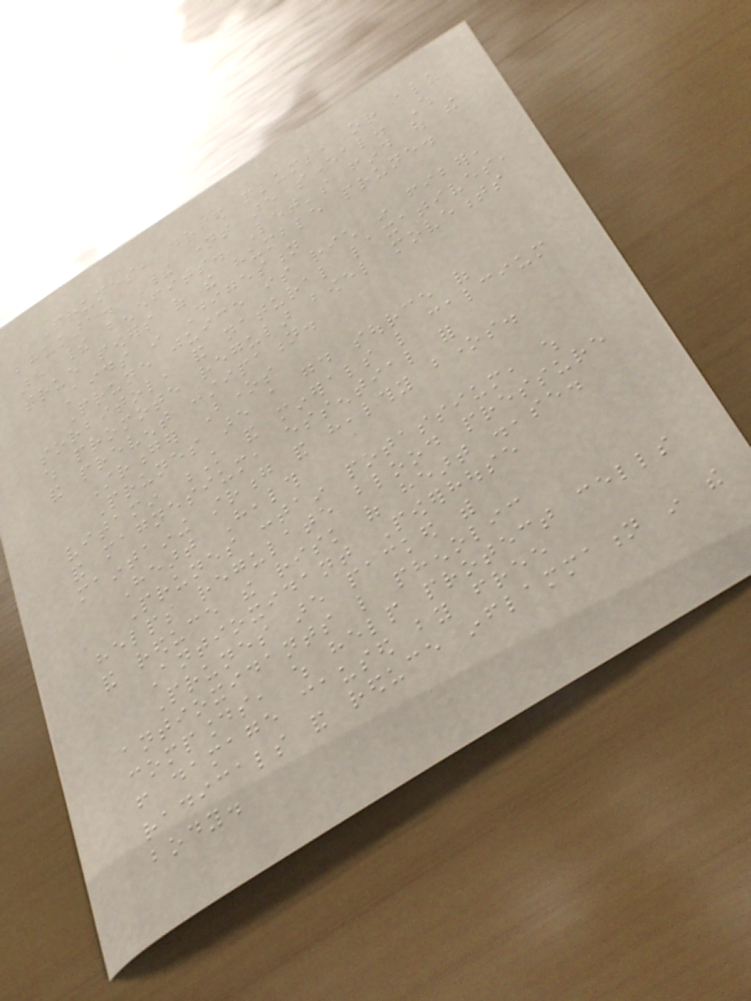Prunes, dried plums, or alu
bhukara. Their names are several. As
are their benefits. Let's find out the
true powers of the humble prune.
Aids in Digestion
Prune juice is rich in fiber,
sorbitol, and natural laxatives,
which promote regular bowel movements
and prevent constipation.
Stronger Bones
Prunes are a good source of
vitamin K and minerals like calcium
and magnesium, essential for
maintaining strong and healthy bones.
Heart Health
Prunes contain potassium, which
helps regulate blood pressure
and reduce the risk of heart disease.
Antioxidant Powerhouse
Prunes are packed with
antioxidants like phenolic
compounds, which help protect cells
from damage caused by free
radicals and reduce inflammation in the
body.
